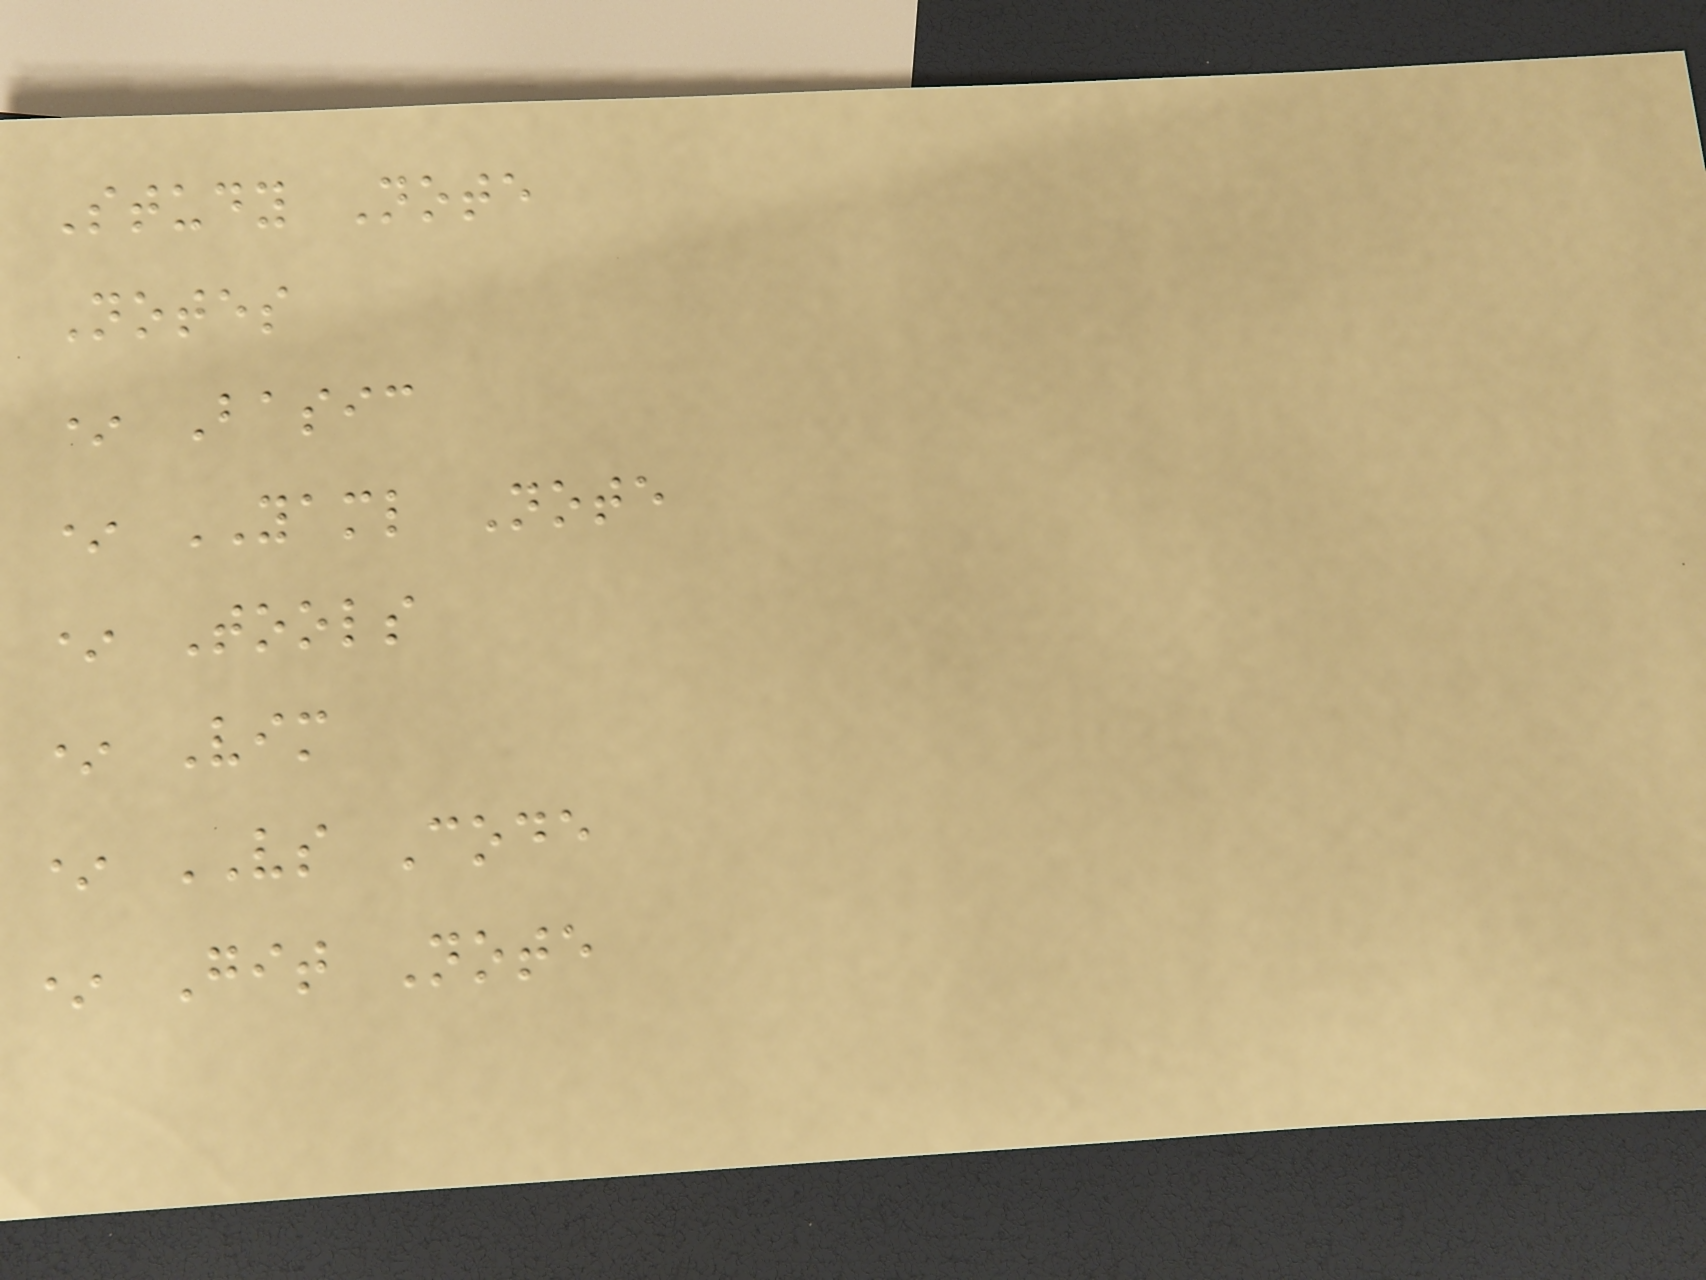Study Note
Notes
* Basic
* YAML Note
* Tools
* Vim
* VS Code
* Git Note
